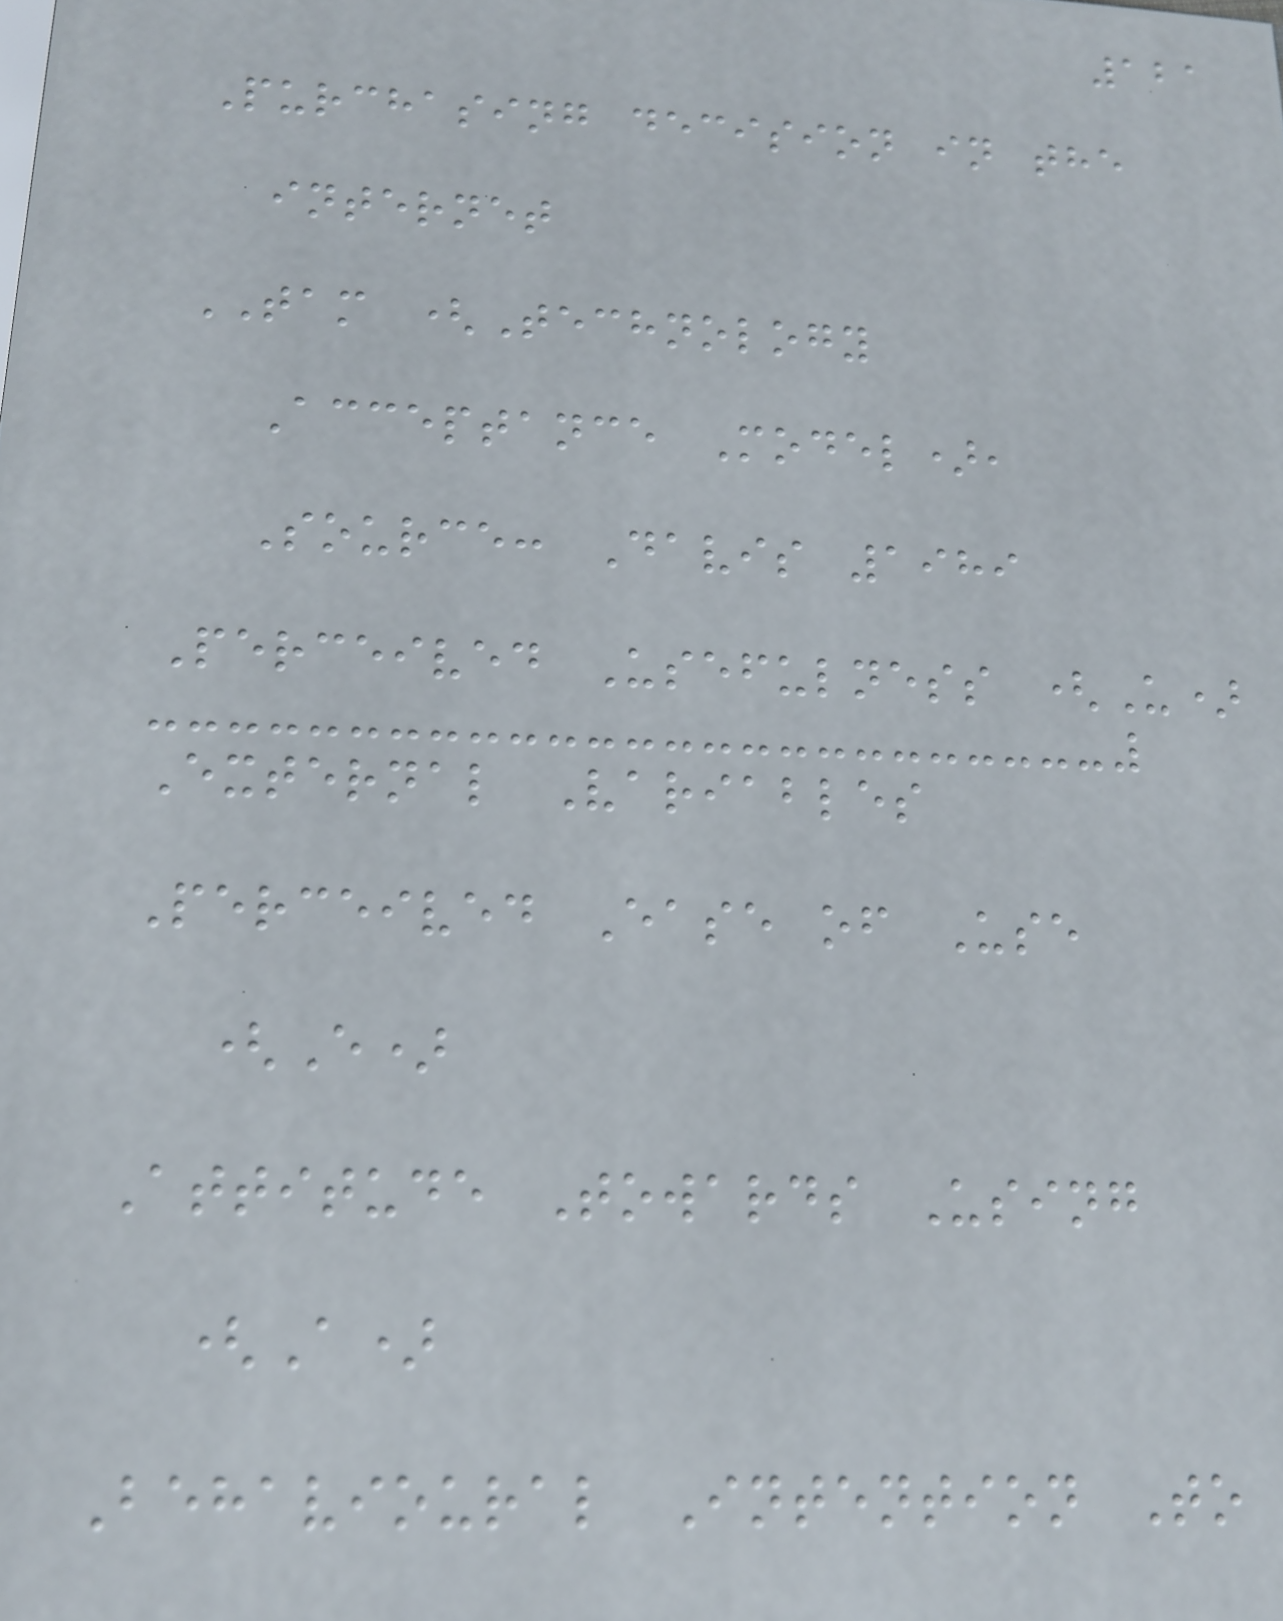121
Purchasing decision in the
internet
TAM (Technology
Acceptance Model),
Source: Davis 1989
Perceived Usefulness (U)
External Variables
Perceived Ease of Use
(E)
Attitude Towards Using
(A)
Behavioural Intention To
